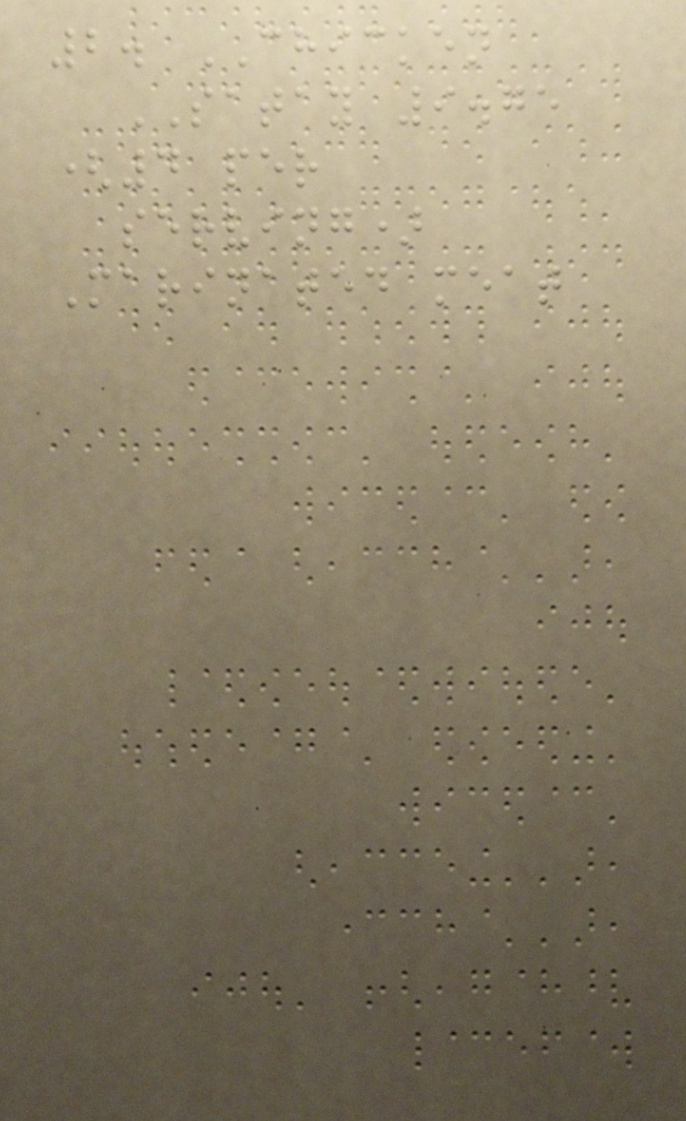2. CHICKEN
SATAY 9.75
(4 per
serving)
Marinated meat
